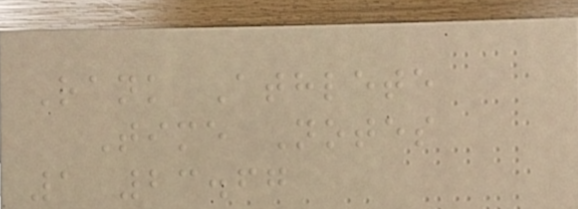Rank Athlete
Time Notes
1 23.67
